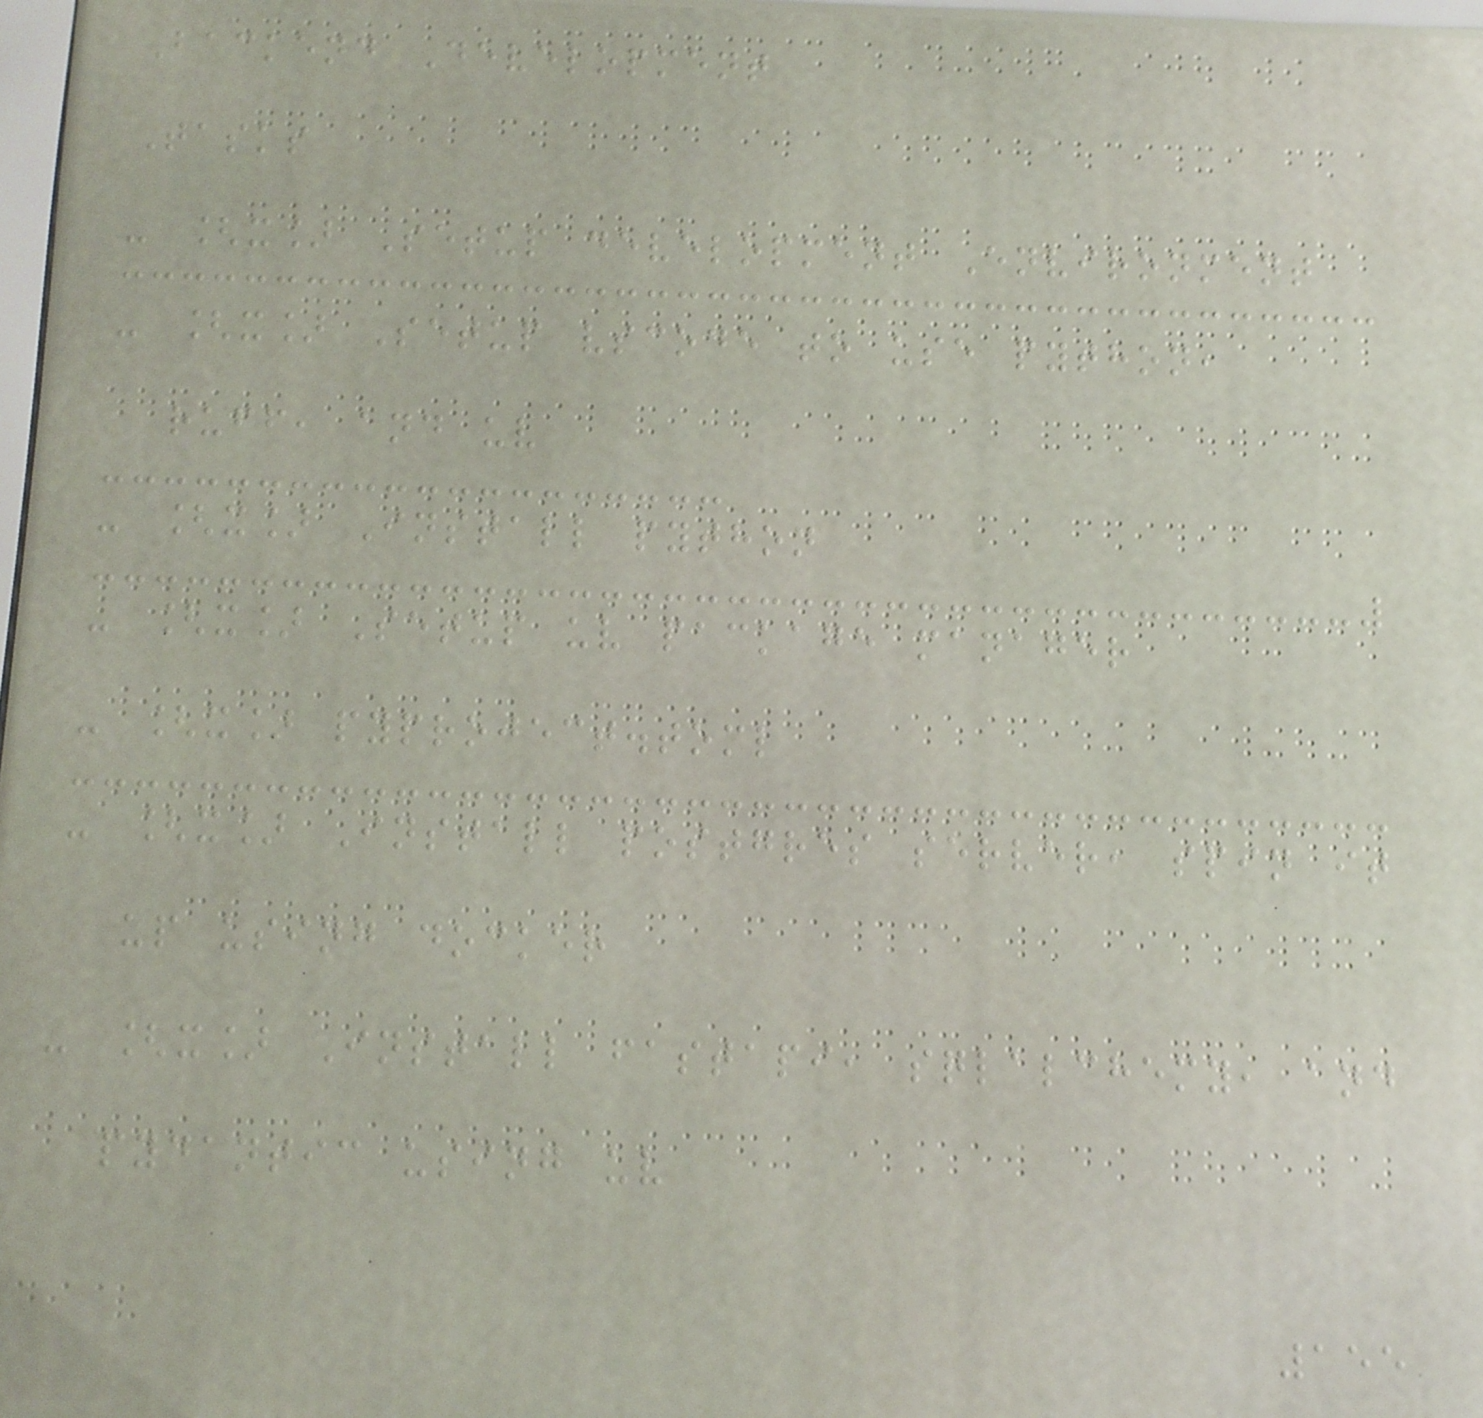Backend Development
Tasks
- [x] Setup development Environment
- [x] Setup vscode to use python,
ruff, and uv
- [x] Install python
- [x] Setup uv package manager
- [x] pyproject.toml
- [x] Install postgres server, spin it
up using docker
- [x] Install fastapi, sqlalchemy, and
pydantic using uv
155
